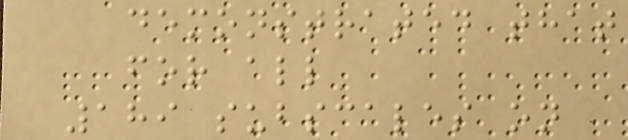demonstrated that
for all
189 subscales on
